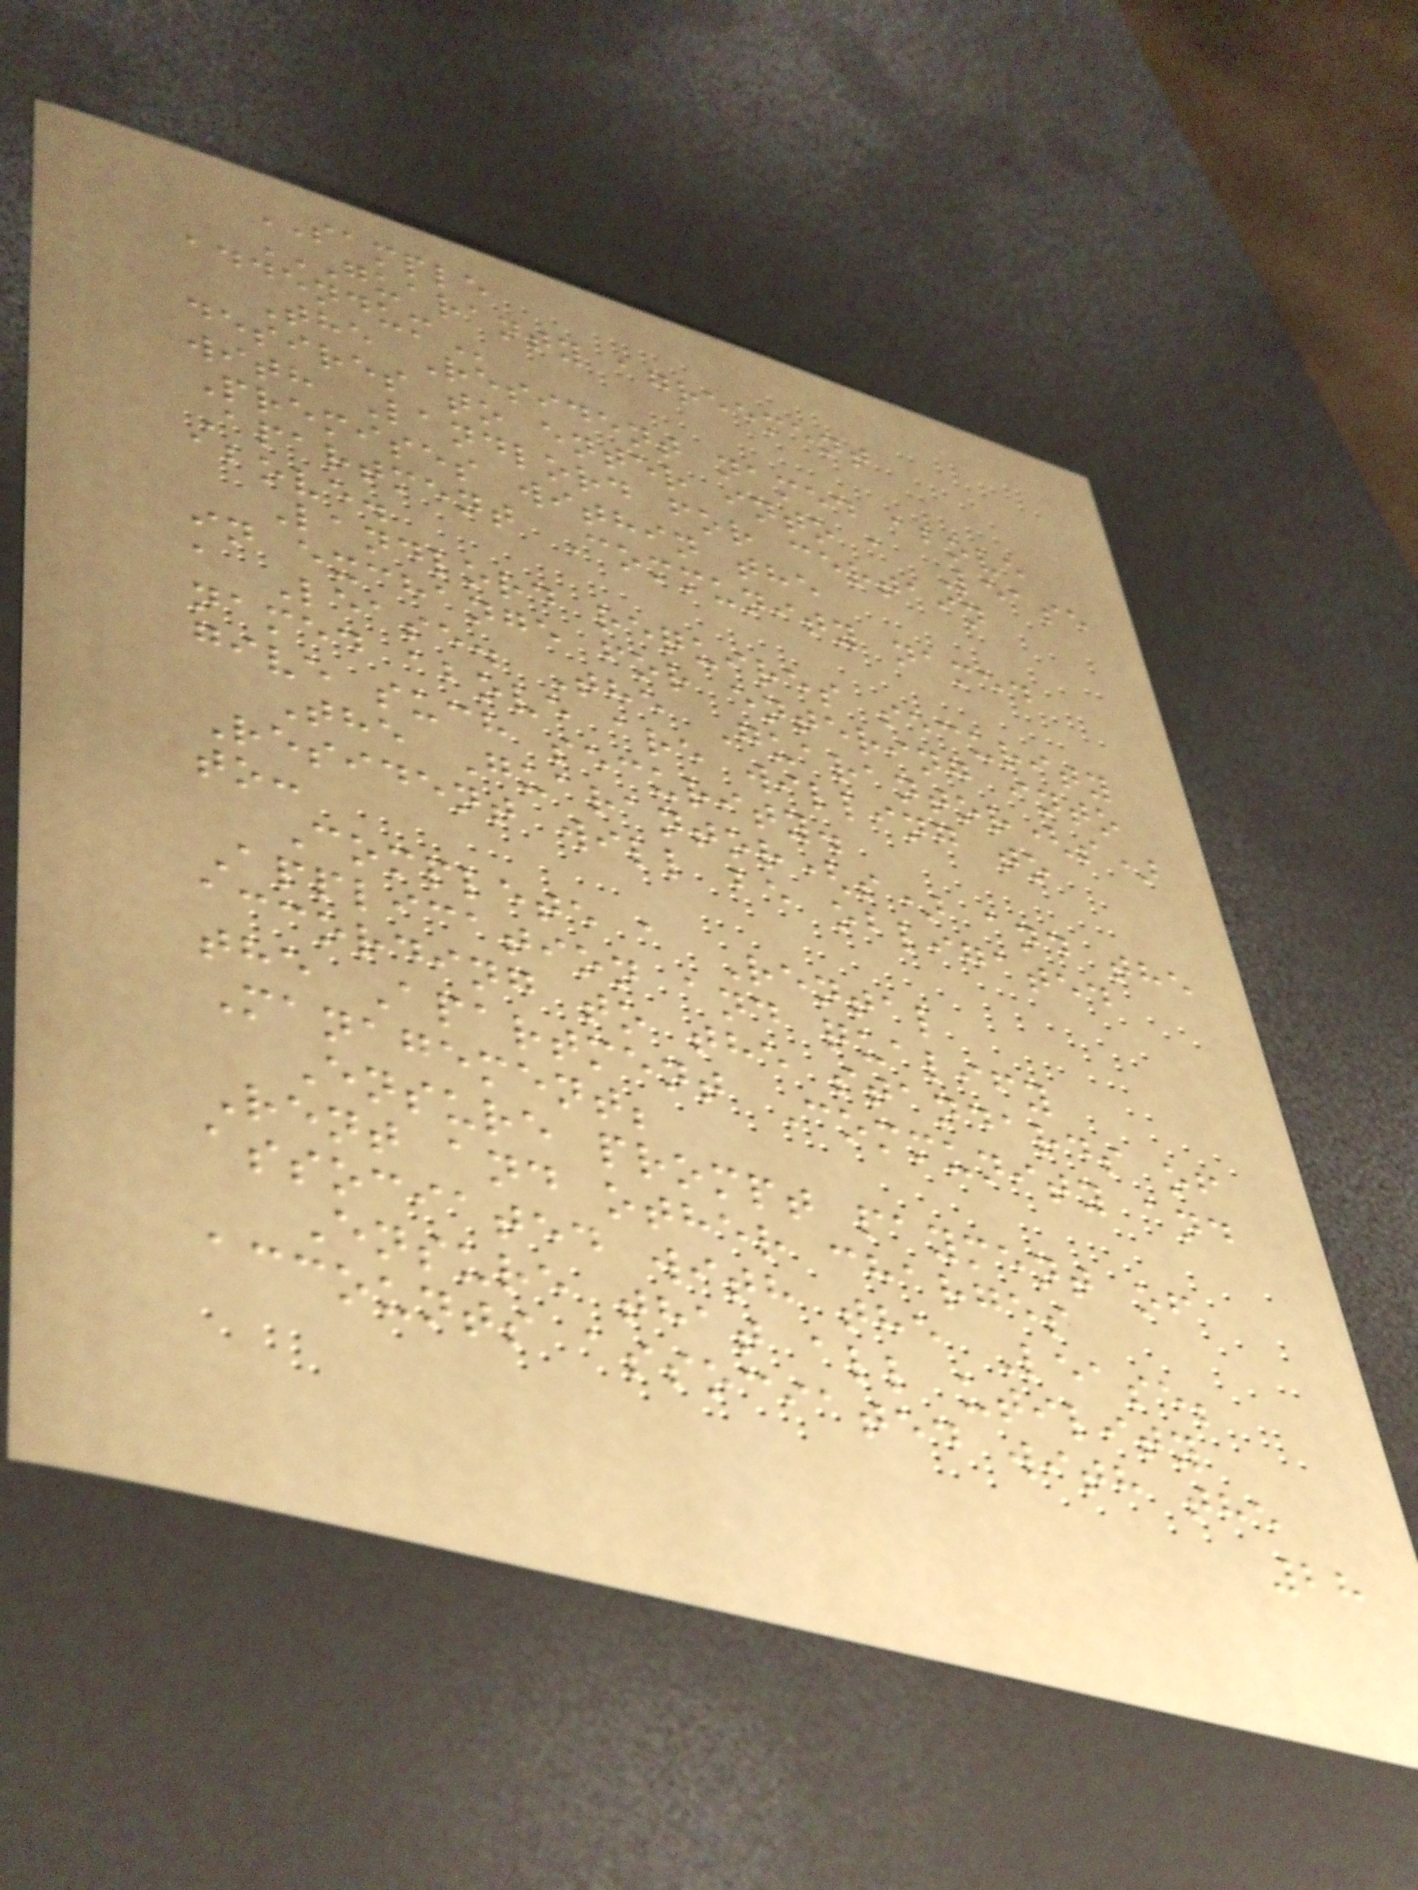SAMPLE
GUARANTY AGREEMENT
ADDENDUM
The Resident named above
desires to enter into a Lease
with Landlord for certain
Premises within the
Apartment Community named
above.
Landlord requires security
in exchange for entering into
a Lease. The Guarantor(s)
named above are willing to
give such security.
The Guarantor(s) and the
Resident will be obligated
to:
Complete a Rental
Application and qualify
according to the standards of
the Apartment Community and
Management;
Ensure prompt payment of
Rent and other charges
associated with the Lease;
Ensure that all utility
accounts associated with the
28
